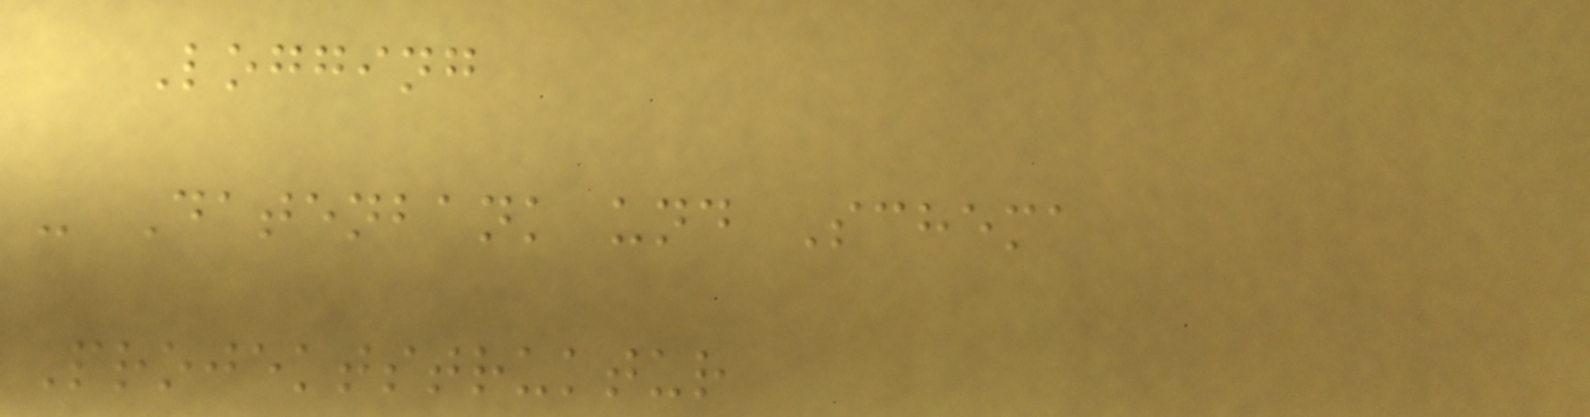Logging
- Datenbank und Schema
Projektstruktur
